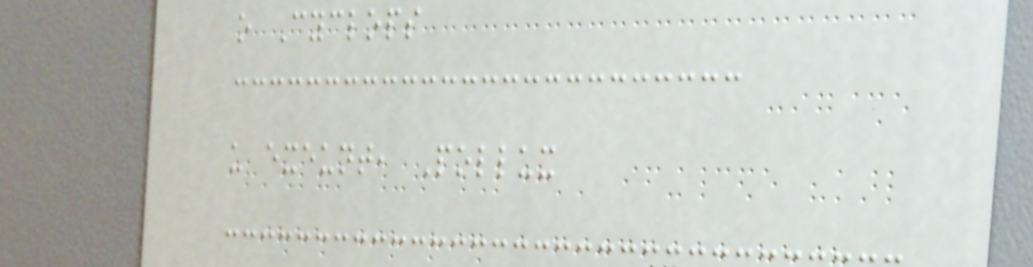o Cyclops
u exeunt, Pollux
